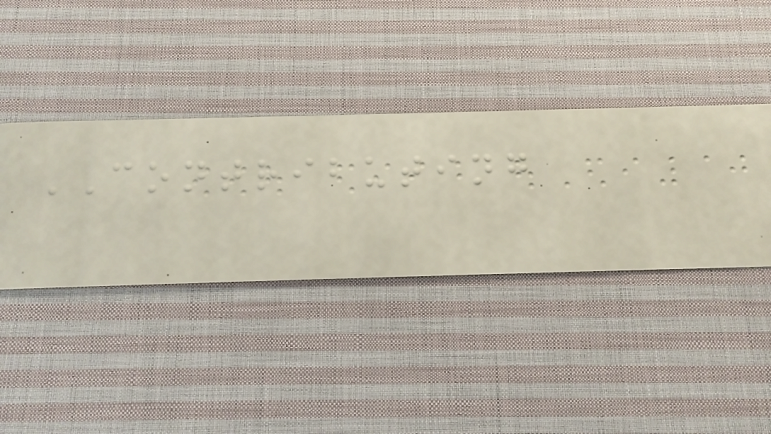CONTRIBUTING
